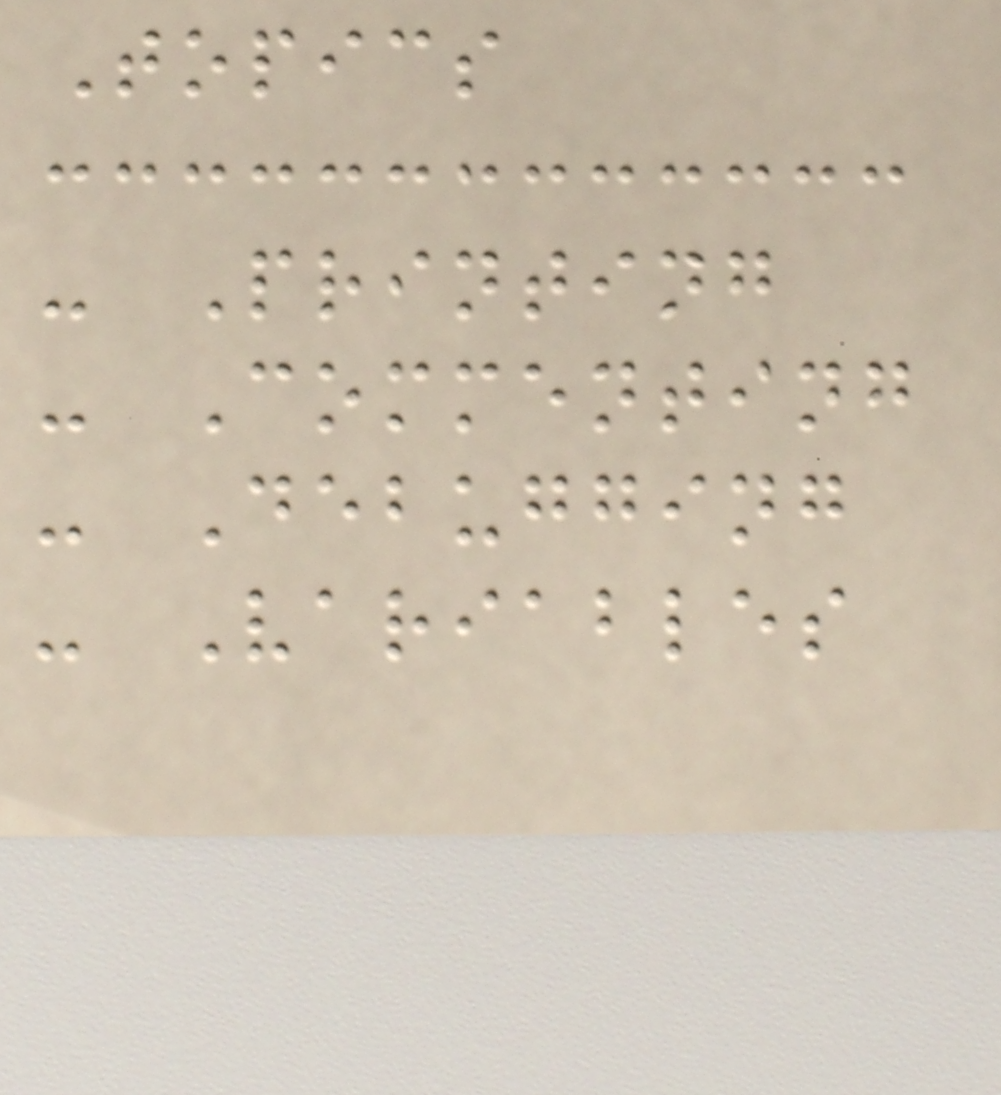Topics
- Printing
- Commenting
- Debugging
- Variables
